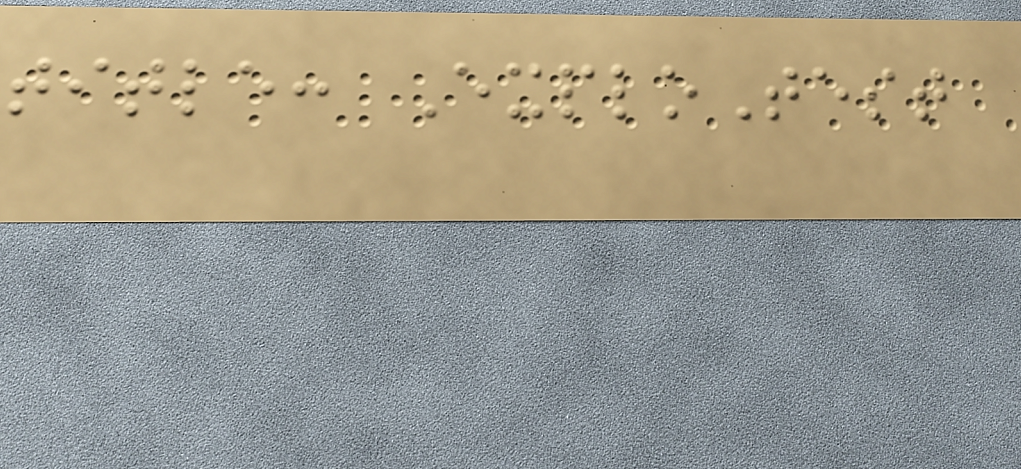title: ExploTest
